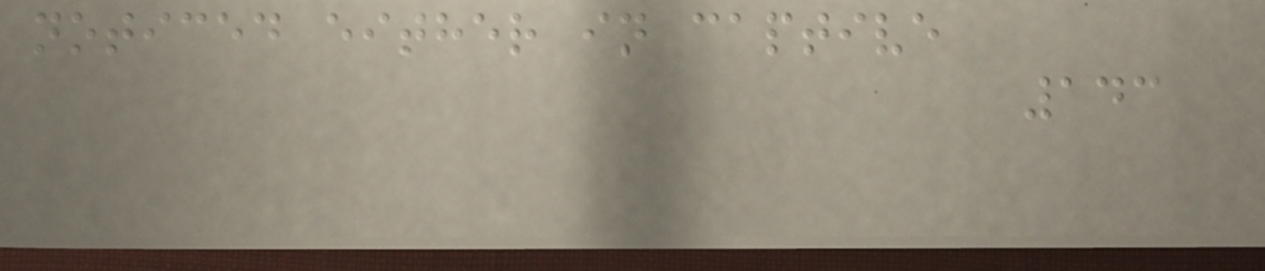noticed either in captive
143
